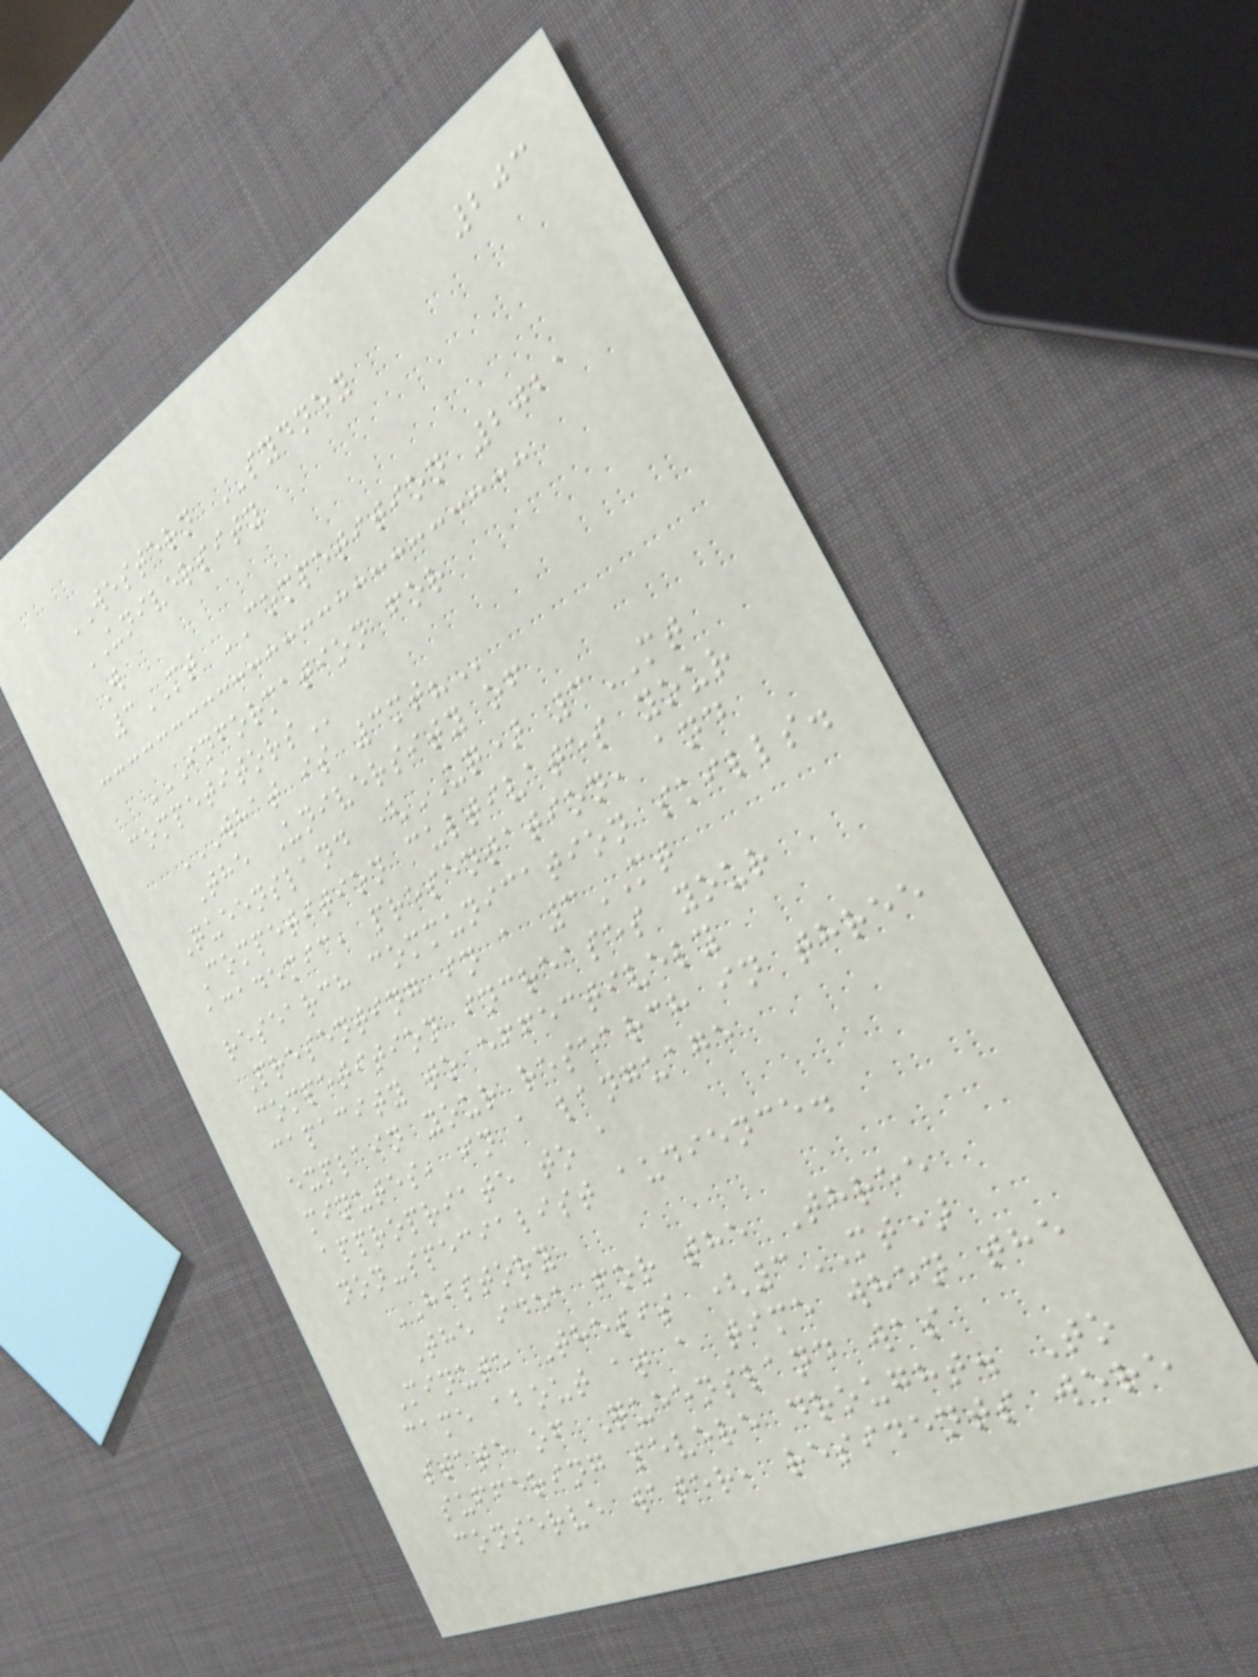203
WESTERN SYDNEY
UNIVERSITY
W
3MT COMPETITION 2021
INFORMATION FOR
COMPETITORS
WHAT IS 3MT?
The University of
Queensland (UQ) 3MT
Competition cultivates your
academic, presentation, and
research communication skills.
Presenting in a 3MT
competition increases your
capacity to effectively
explain your research in three
minutes, in a language
appropriate to a
non-specialist audience.
HISTORY
The idea for the Three
Minute Thesis (3MT)
came about at a time when the
state of Queensland was
suffering severe drought. To
conserve water, residents were
